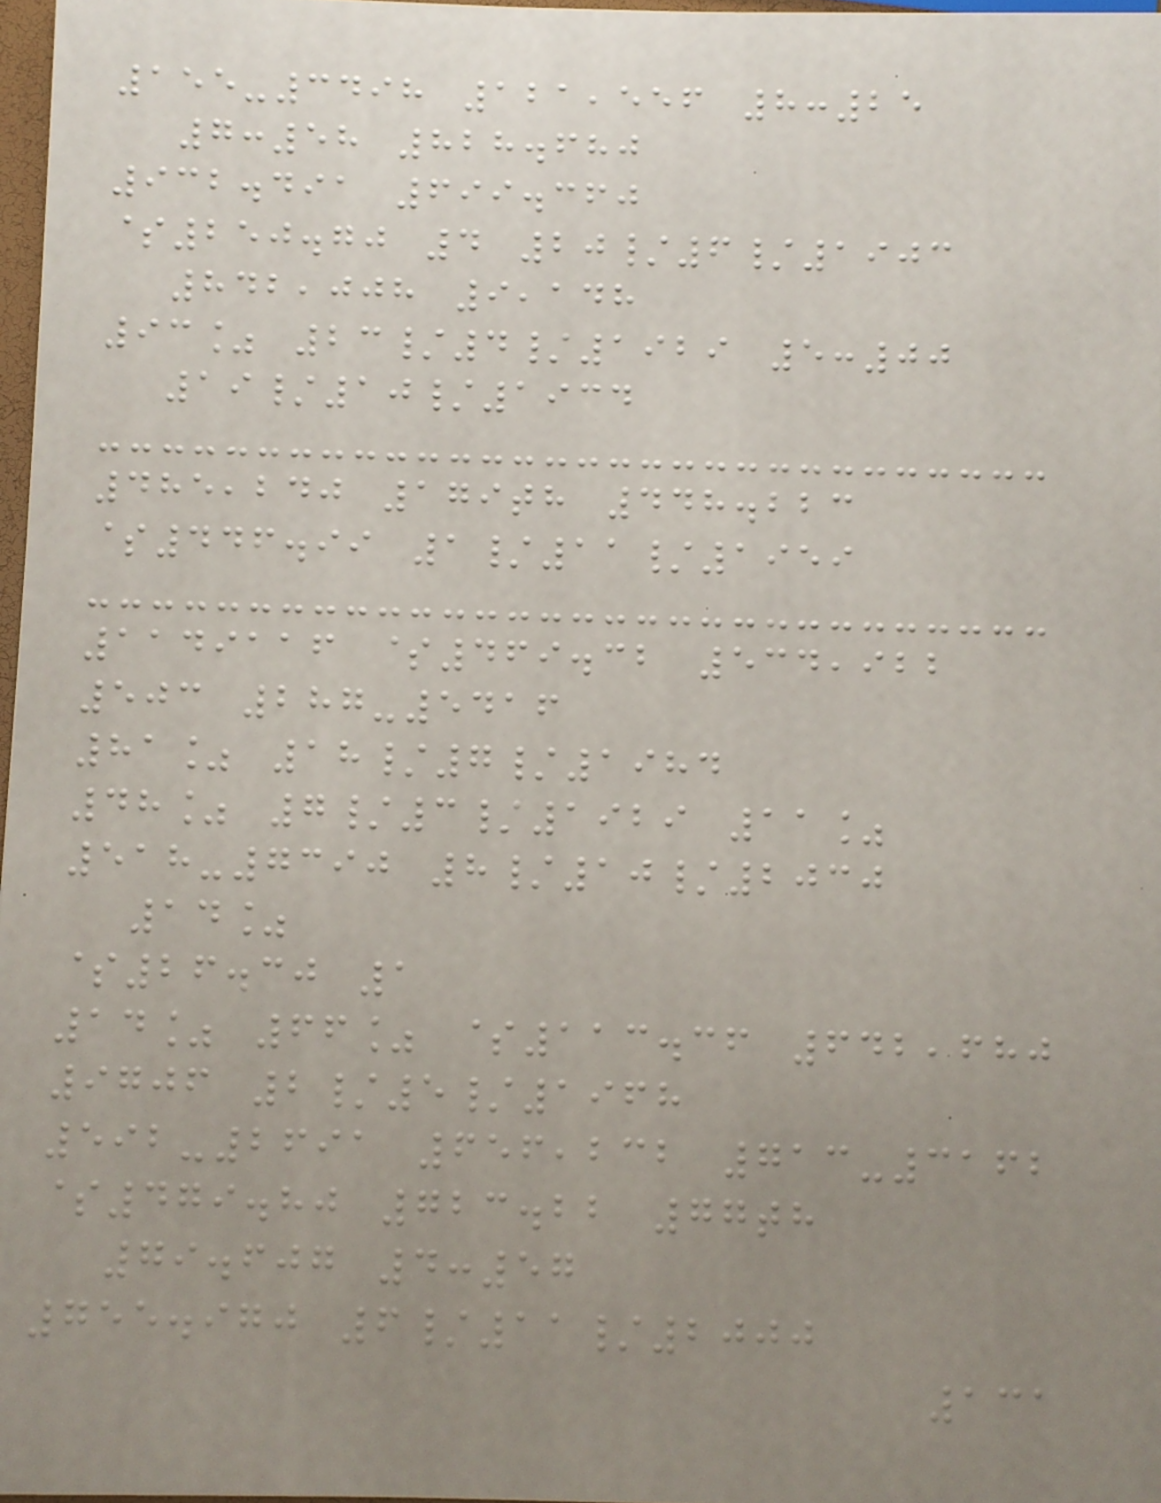155-3498 121,556 8:25
7:58 828.680
932.491 699.360
$250.70 4 20/6/1903
842,008 9,148
93% 23/4/1929 5:00
19/10/1934
485,240 179th 448.223
$446.99 1/11/1959
1149116 $469.32 534,922
503 287-5416
81% 18/7/1984
48% 7/3/1929 11%
518-7390 8/10/2030
14%
$26.30 1
14% 66% $113.36 642,680
9706 2/5/1968
592-2691 656,232 713-3162
$479.80 723.22 77th
79.607 4:57
755.970 6/11/2000
131
